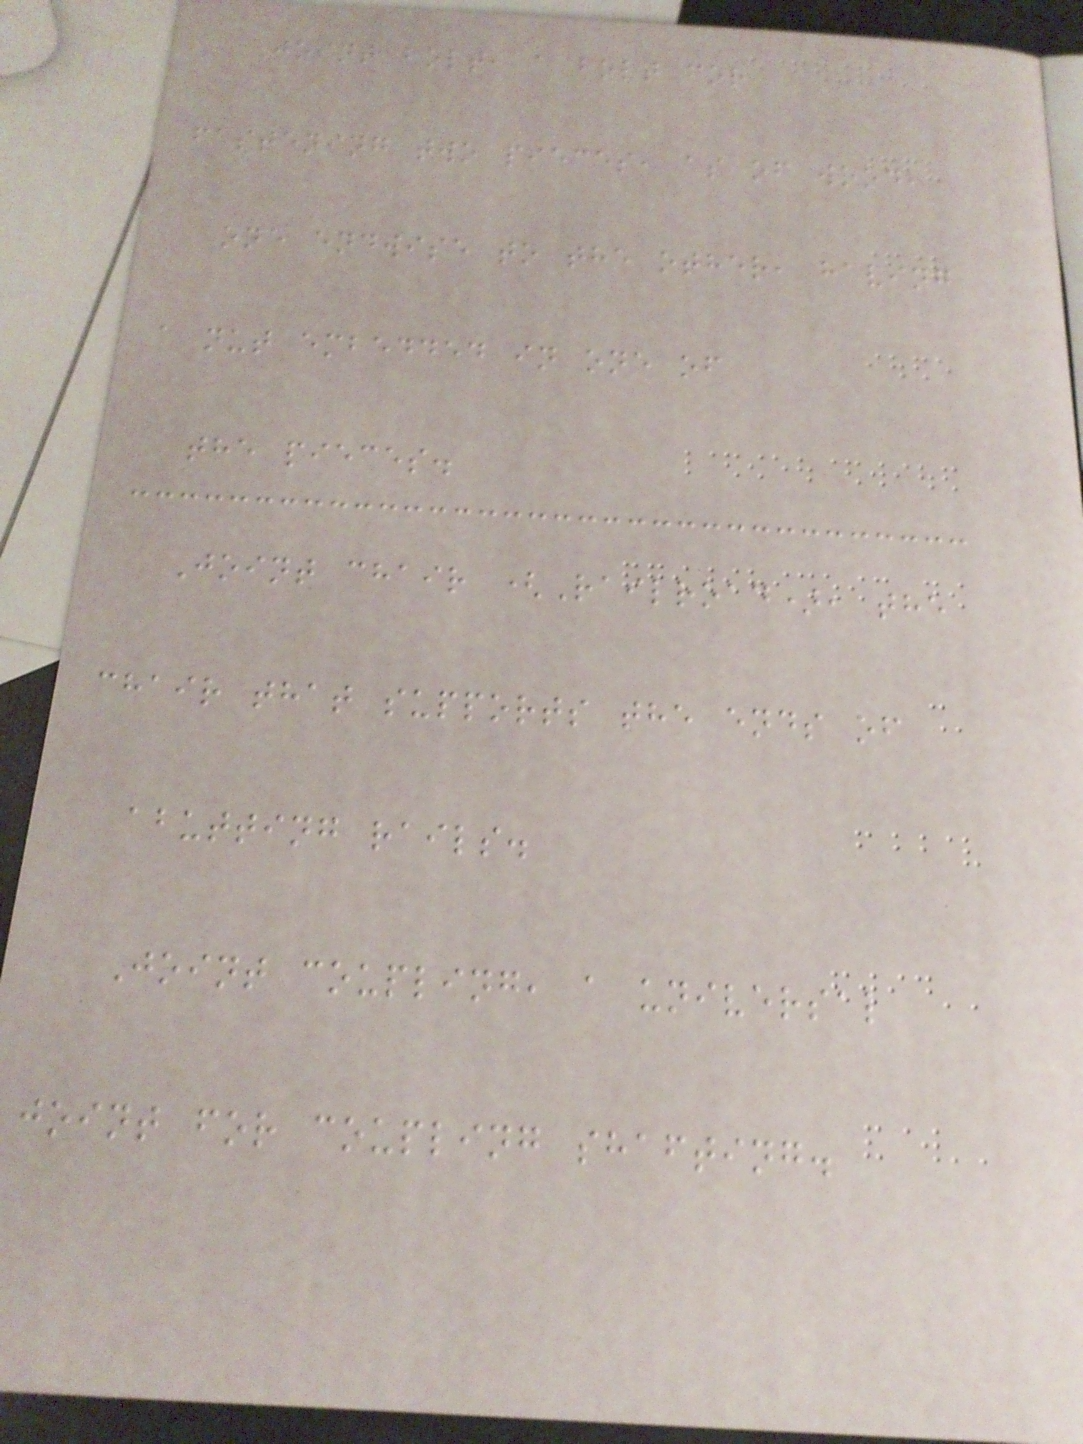Joint bolt, a bolt for
fastening two pieces, as of wood,
one endwise to the other, having
a nut embedded in one of
the pieces.
Joint chair (Railroad), the
chair that supports the ends of
abutting rails.
Joint coupling, a universal
joint for coupling shafting.
